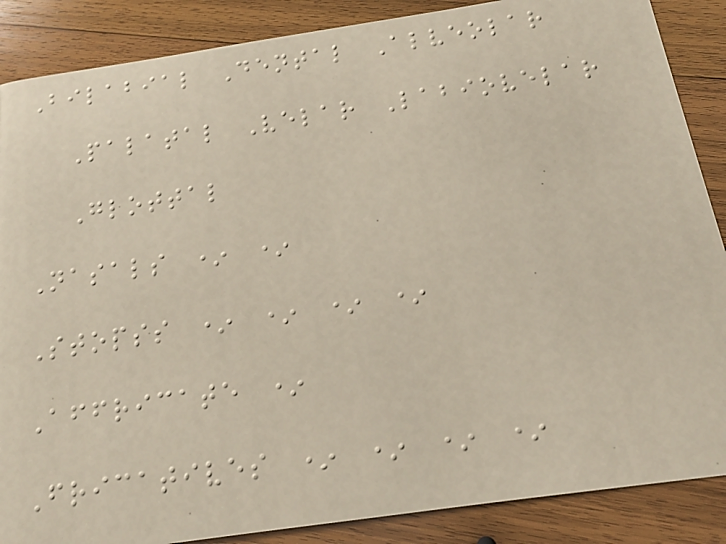Bilabial Dental Alveolar
Palatal Velar Labiovelar
Glottal
Nasals * *
Stopss * * * *
Affricate *
Fricatives * * * *
